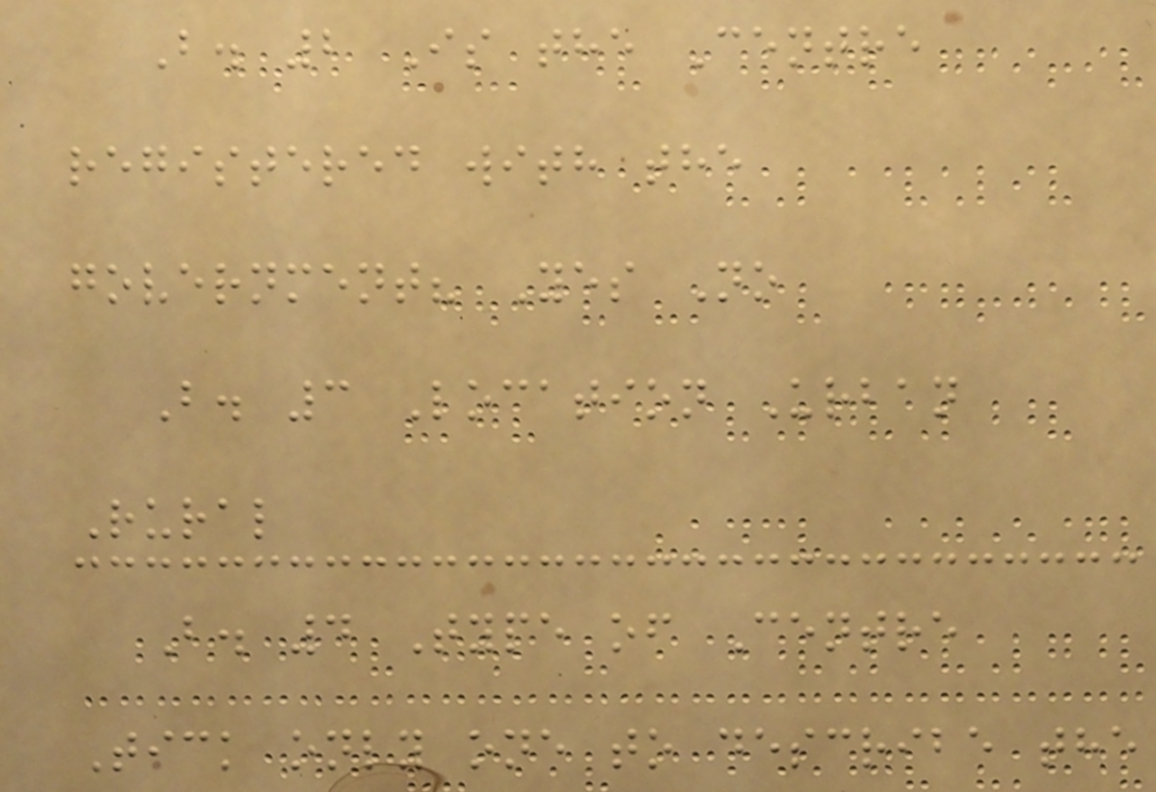B. 2 Is the Centre
registered with the
government? Yes No
B. 3 Location Urban
Rural
B. 4 Type of Centre
Tick only one to describe the
